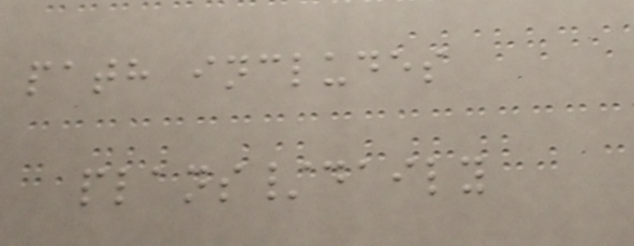path includes
plans/daily
